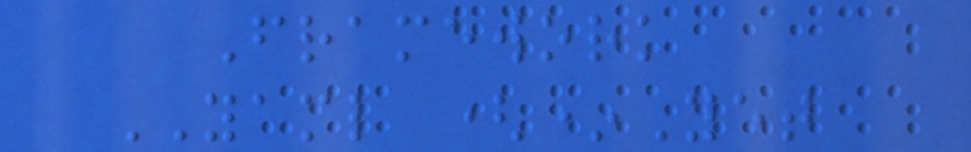Framework
YAML (*Yet
